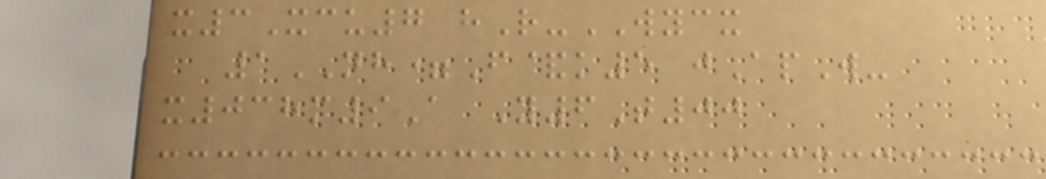x3Xcu7 hR-WYCX
1NH=F&k5 jApW-
x038m9A Y6T00
